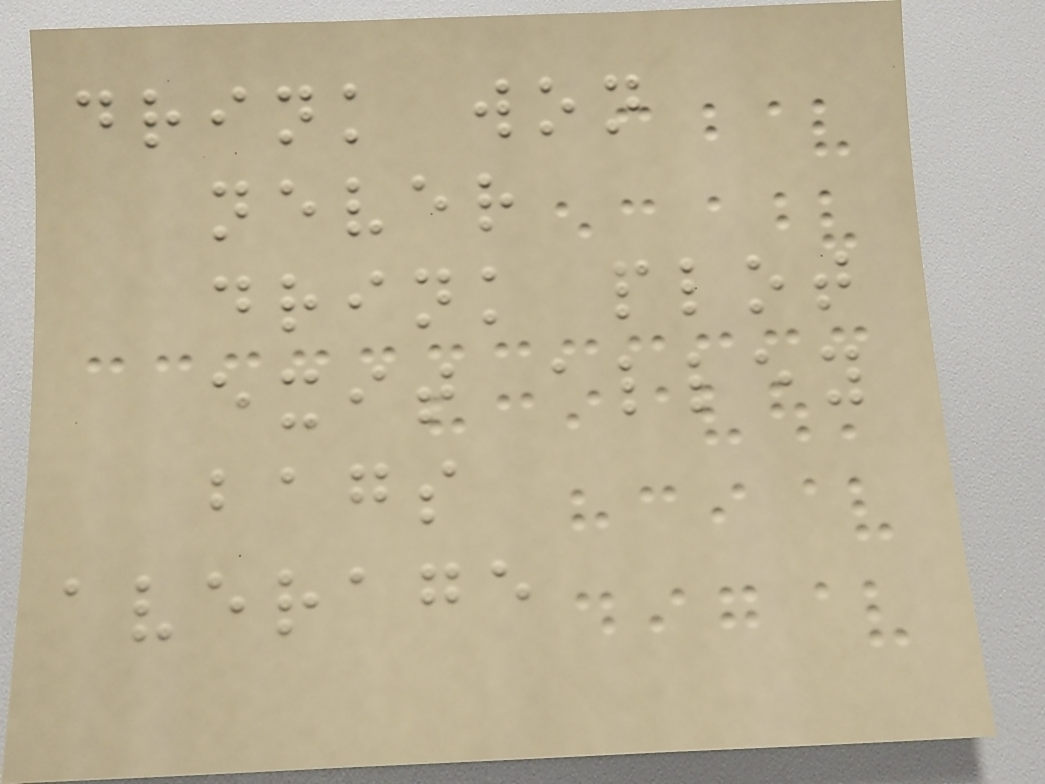drink won
never
drink plot
exit alley
bags
average
